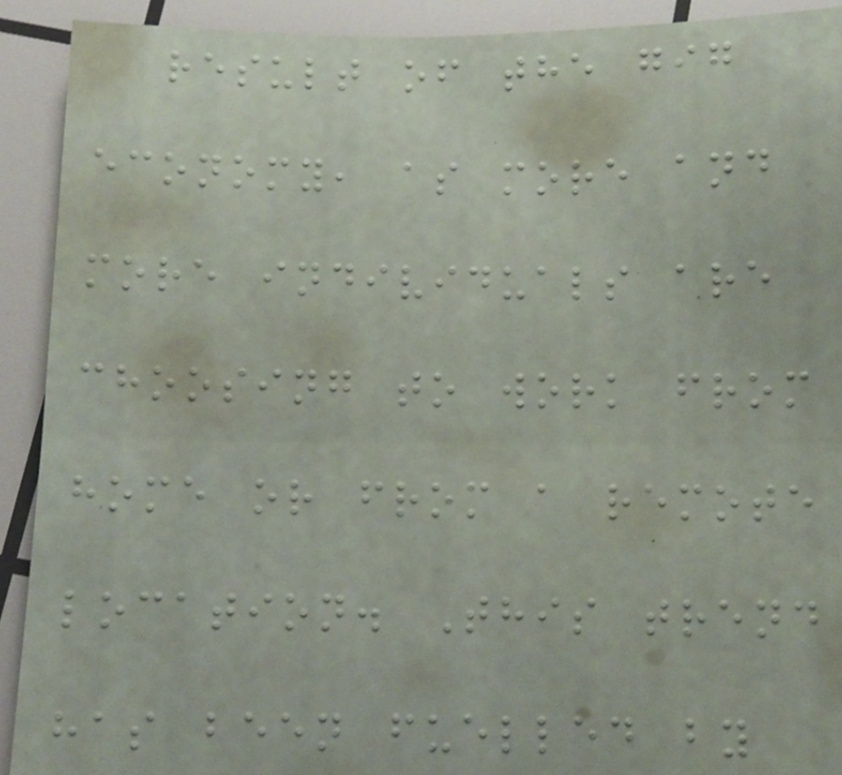result of the gig
economy, as more and
more individuals are
choosing to work from
home or from a remote
location. This trend
has been fuelled by
